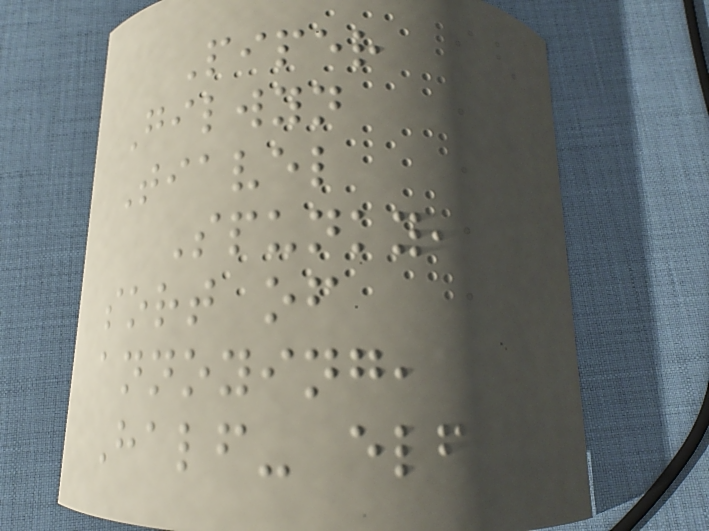Piper
Gilwyn
Tiavel
Spunky,
sort of
annoying,
Half- elf
